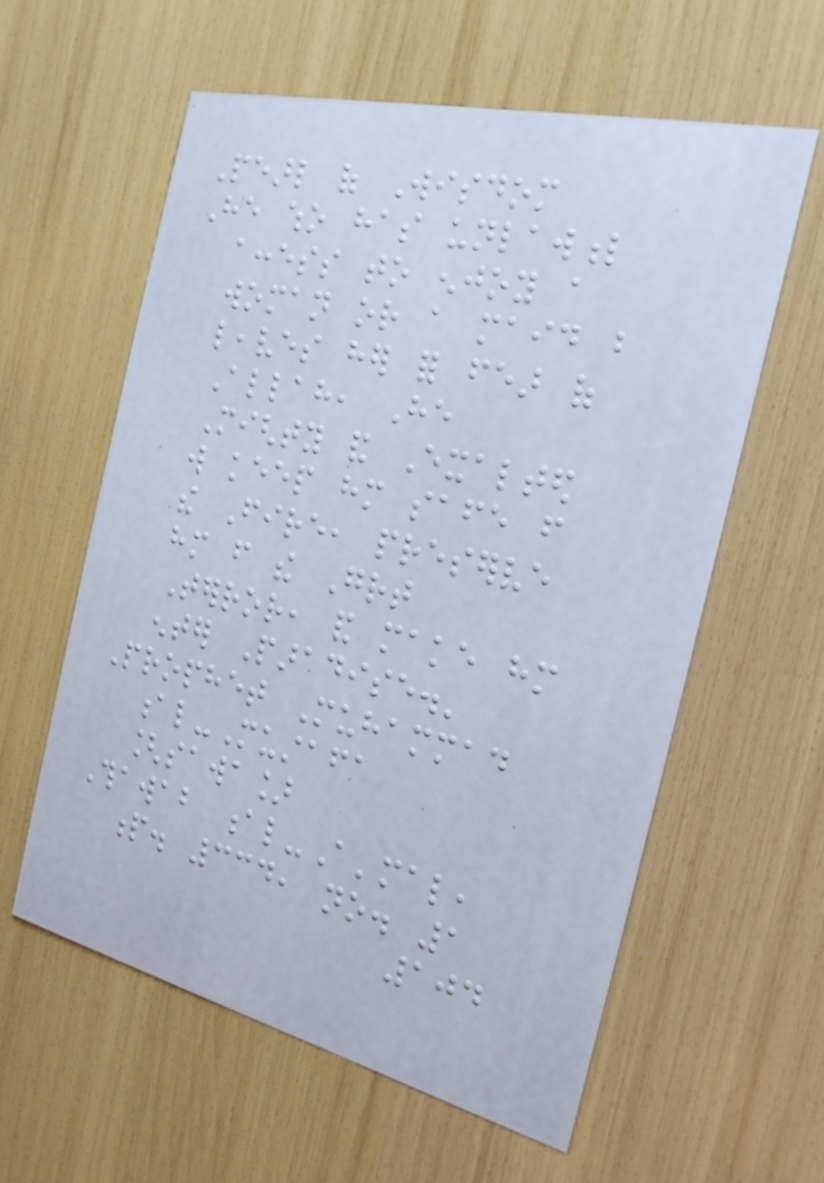Pearl of Wisdom
He who has unlawful
access to enjoy a
woman or a maid but
leaves her for fear of
Allah, He
Mighty and Exalted
will keep him safe from
the Fire, preserve
him from the Great
Terror, and make him
enter Paradise.'
Prophet Muhammad
al-Mustafa
[sawa]
Thawab al-A'mal,
p. 334, no. 1
104
